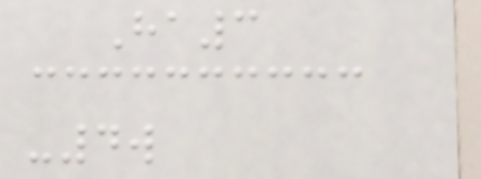Ha3
-4w
